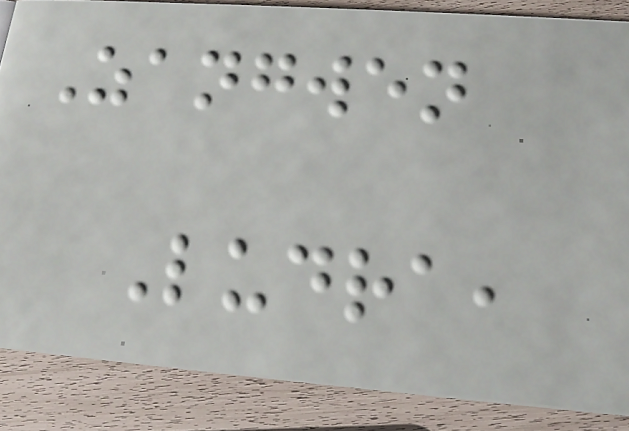Zangwen
Ludra,
